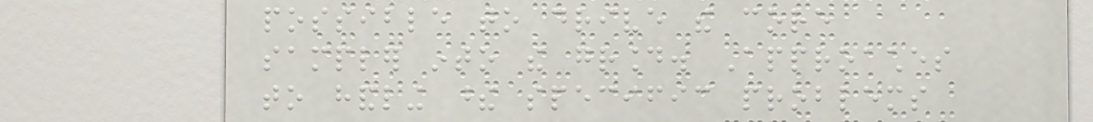possible to drive the core
sampler into the ground. Approaches
to handling these specific problems
